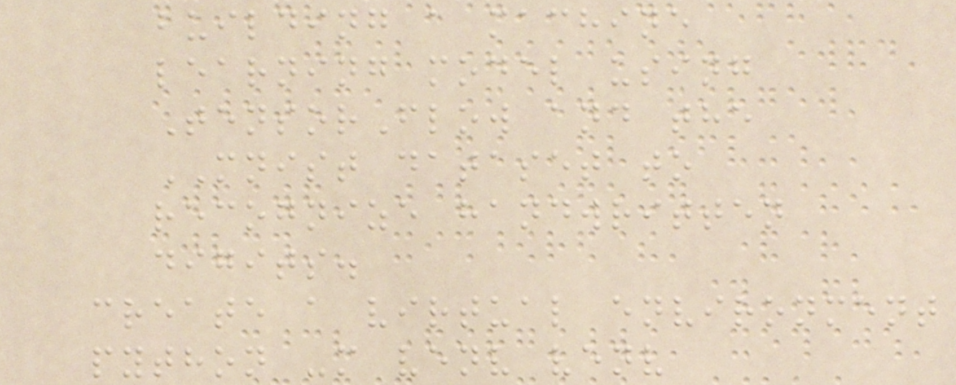building a machine
learning model using
TensorFlow and the
MNIST dataset to
recognize handwritten
digits.
create a virtual environment
python -m venv venv
